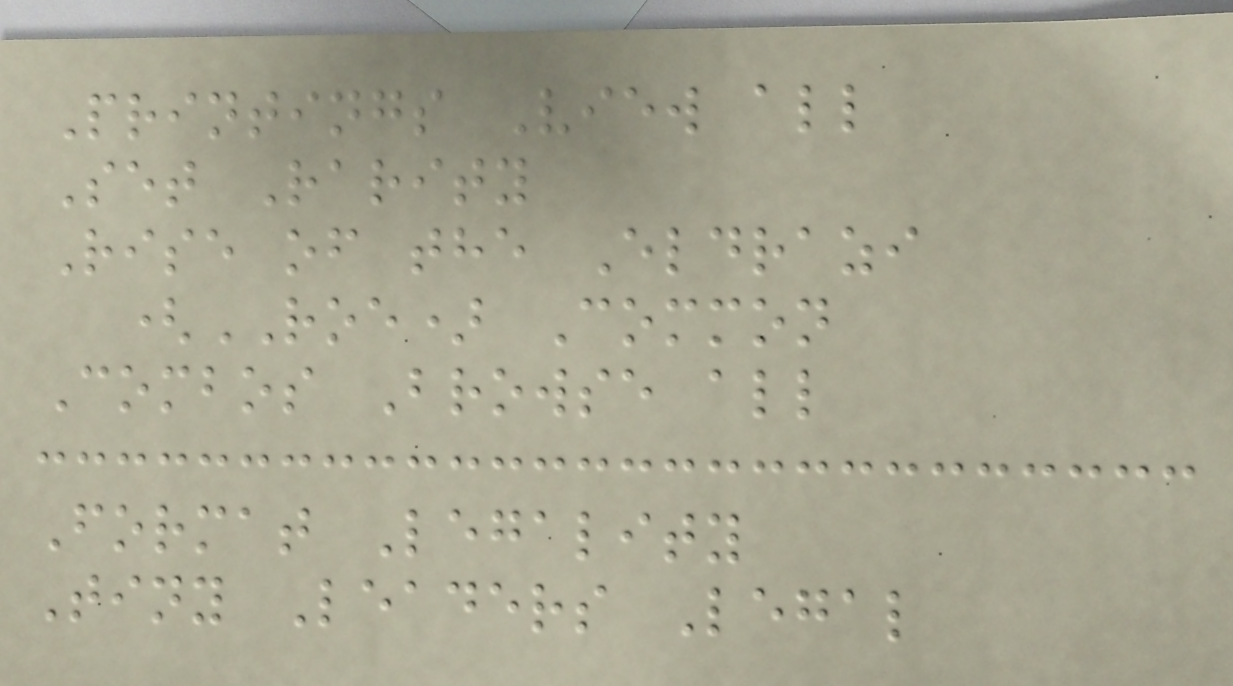Printings View all
Set Rarity
Rise of the Eldrazi
(ROE) Common
Combos Browse all
Format Legality
Tiny Leaders Legal
